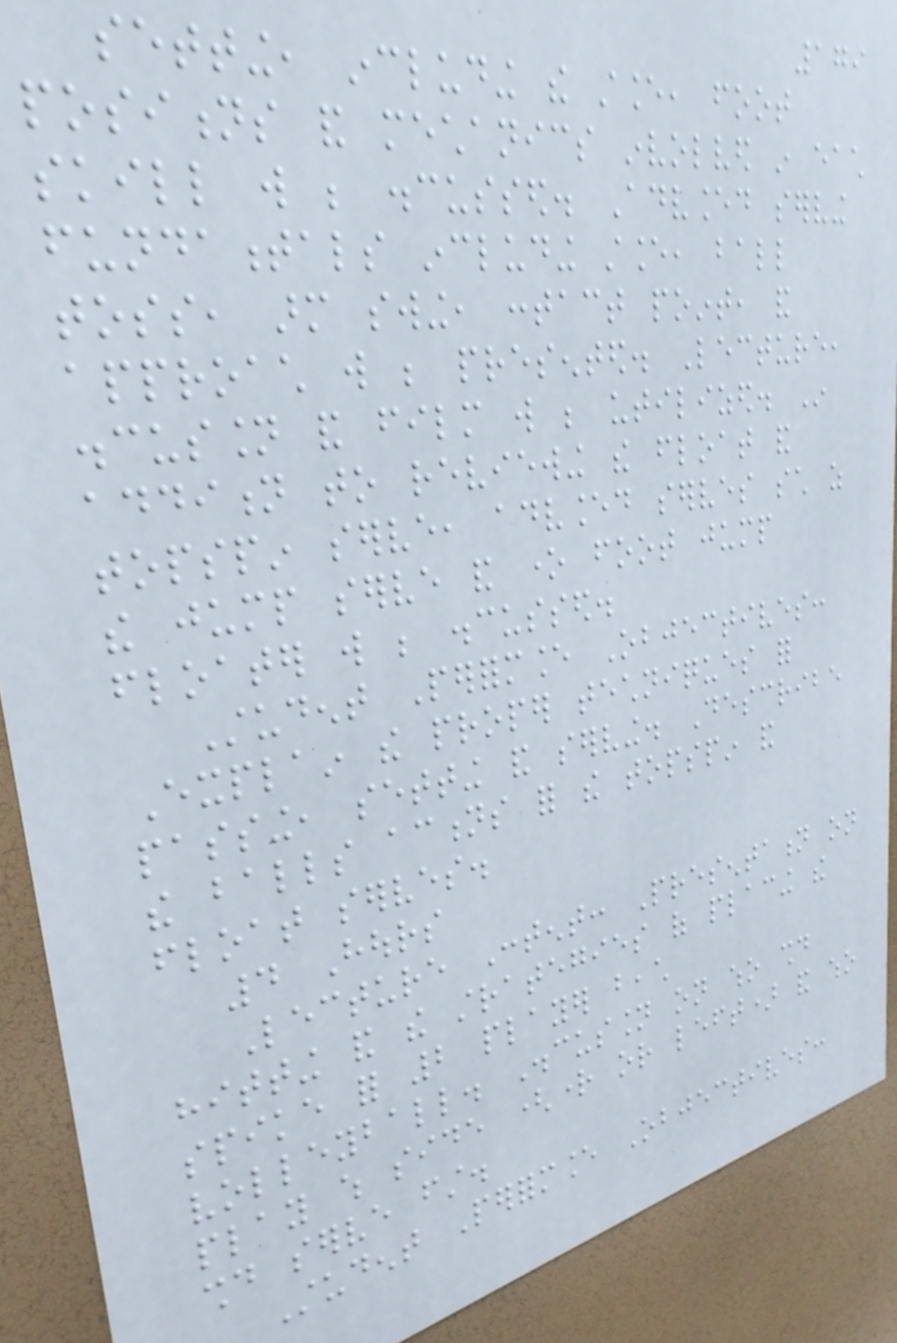179
setting, including the stance, foot
positions and mechanics involved in each
skill will be discussed. Advanced serving
fundamentals including stance, ball
toss, arm swing, contact point, and
approach will be presented. Lecture,
discussion and film will be utilized. In
addition to reviewing the float and
topspin serve, advanced serves such as
the jump serve and one foot jump
floater will be discussed.
Student Performance Objectives:
Explain the proper techniques for
passing, setting and serving. Describe
the balls actions for the topspin and
float serves.
4 Hours
Lecture Content: Presentation on
hitting and the strategies of placing the
spike for 2 player beach
volleyball. Discussion on who should
play which side (right or left) and who
should serve first.
Student Performance Objectives:
